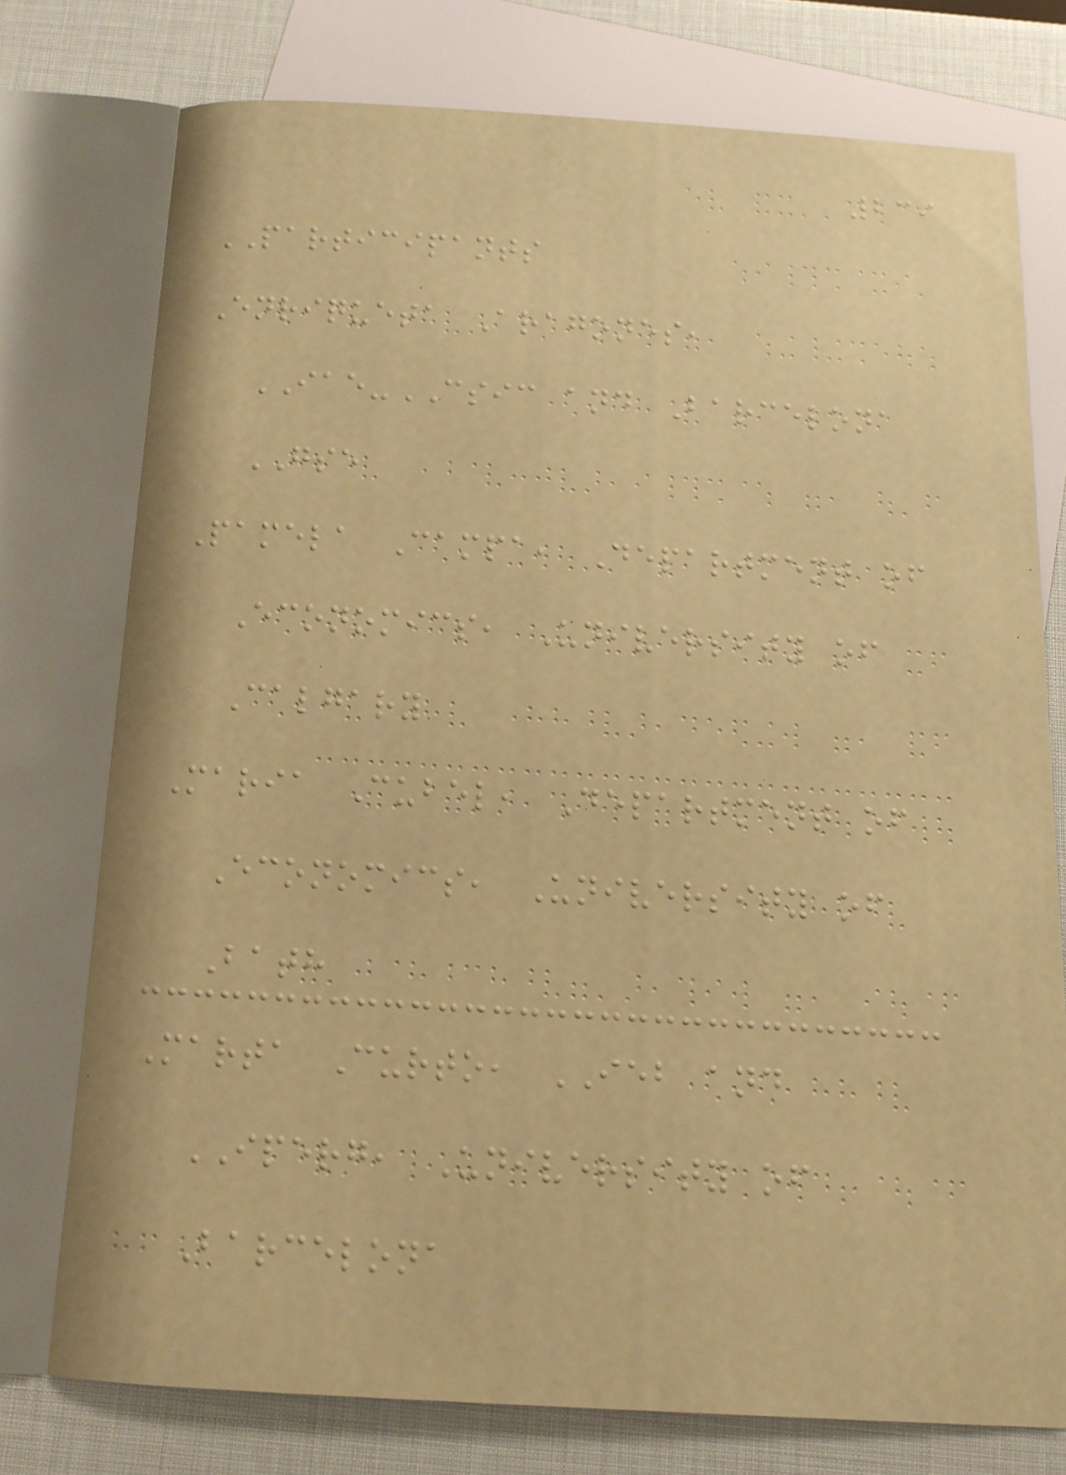239
PARTICIPANTS
Enriqueta Aragones,
IAE-CSIC and Barcelona
GSE
Pamela Campa, Department of
Economics, University of
Calgary
Maria Cubel, Department of
Economics, University of
Bath
Marta Curto, IEB and
IPERG, University of
Barcelona
